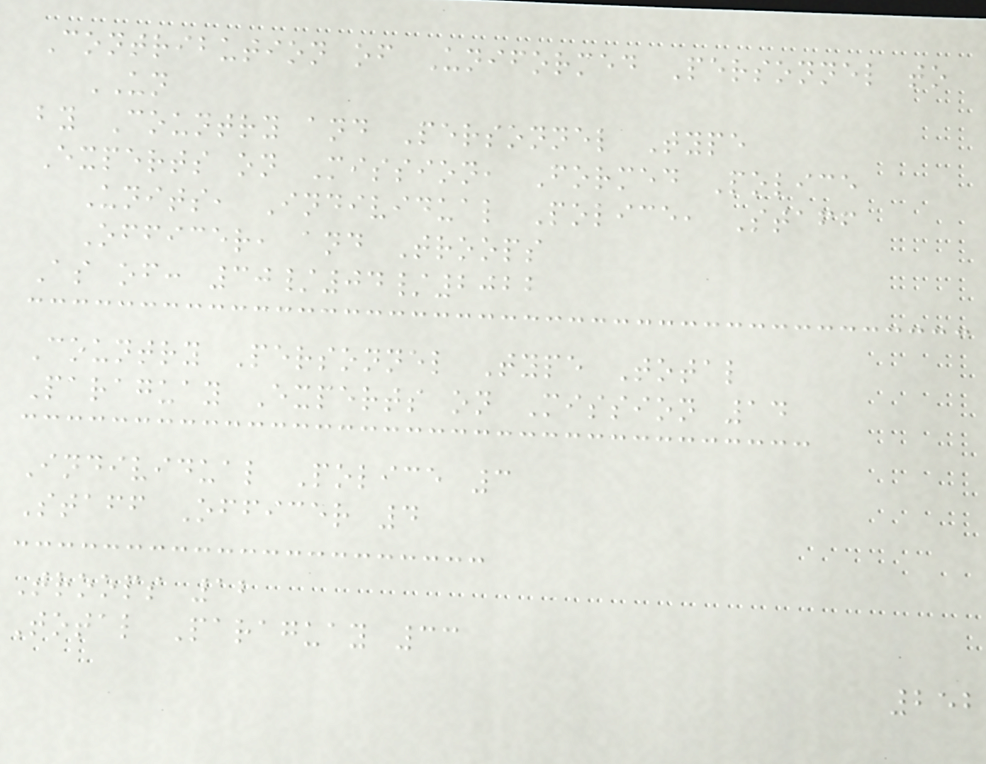Contribution of Uniformed Personnel to
UN
by Country and Personnel Type
Experts on Mission, Formed Police
Units, Individual Police, Staff
Officer, and Troops
As of: 30/04/2022
Country Personnel Type Total
Paraguay Experts on Mission 14
Individual Police 3
Staff Officer 4
Troops 12
Total Paraguay 33
252
